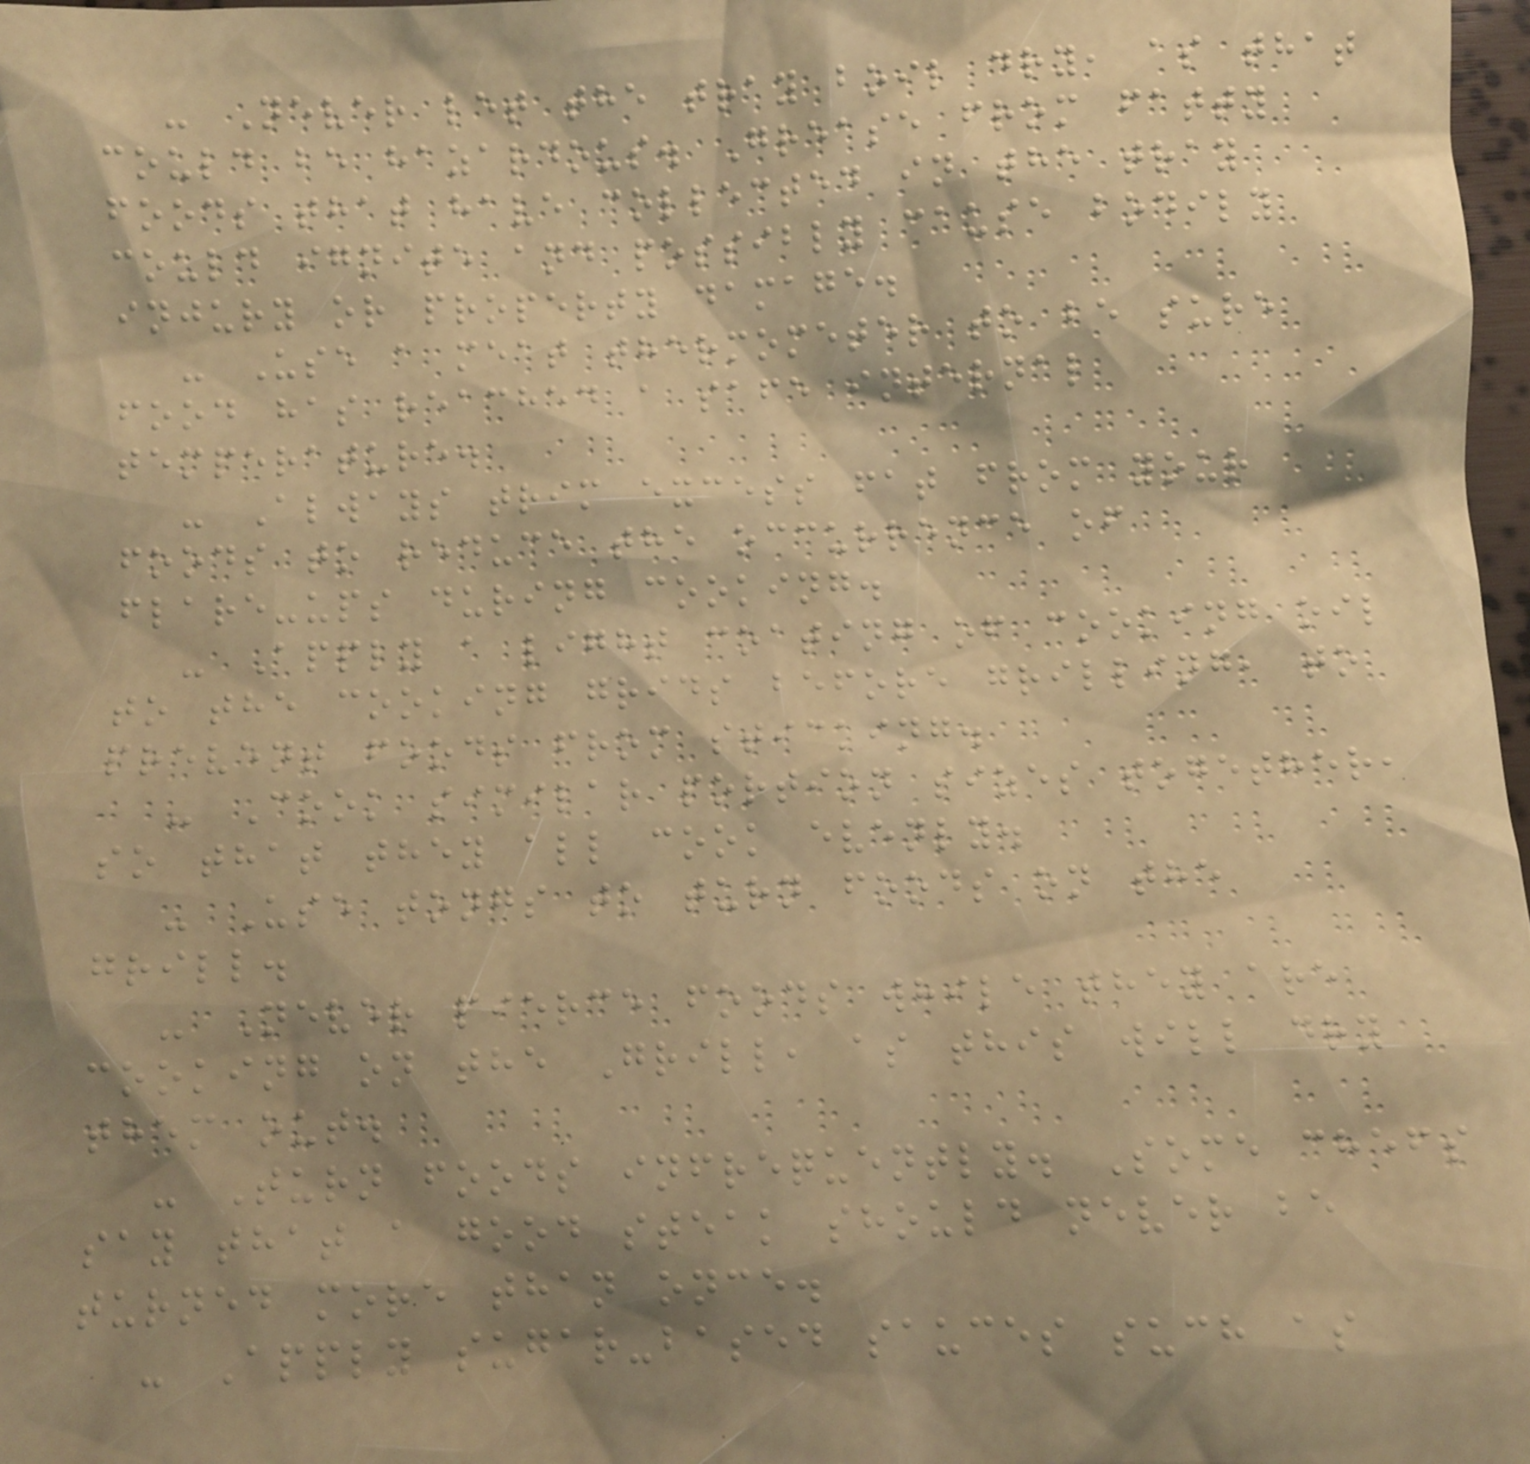- Never let the tray boil dry, as that
could be hazardous. Grease from fatty
foods that have collected in the tray
could ignite and possibly cause bodily
injury or property damage.
- Use a meat thermometer to be sure
food has reached a safe internal
temperature.
- Always trim excess fat from your
foods to reduce the occurrence of
flare-ups during cooking.
- Apply a light coating of cooking oil
to the cooking grids before grilling, to
prevent foods from sticking.
- Cook similar portion sizes together,
so that they all cook evenly.
- Use tongs to turn foods on the
grill.
- Never pierce foods while they are
cooking on the Grill, as this will dry
them out.
- Turn foods infrequently. Some chefs
say that a good steak should never be
turned more than once.
- Apply sugar-based sauces such as
